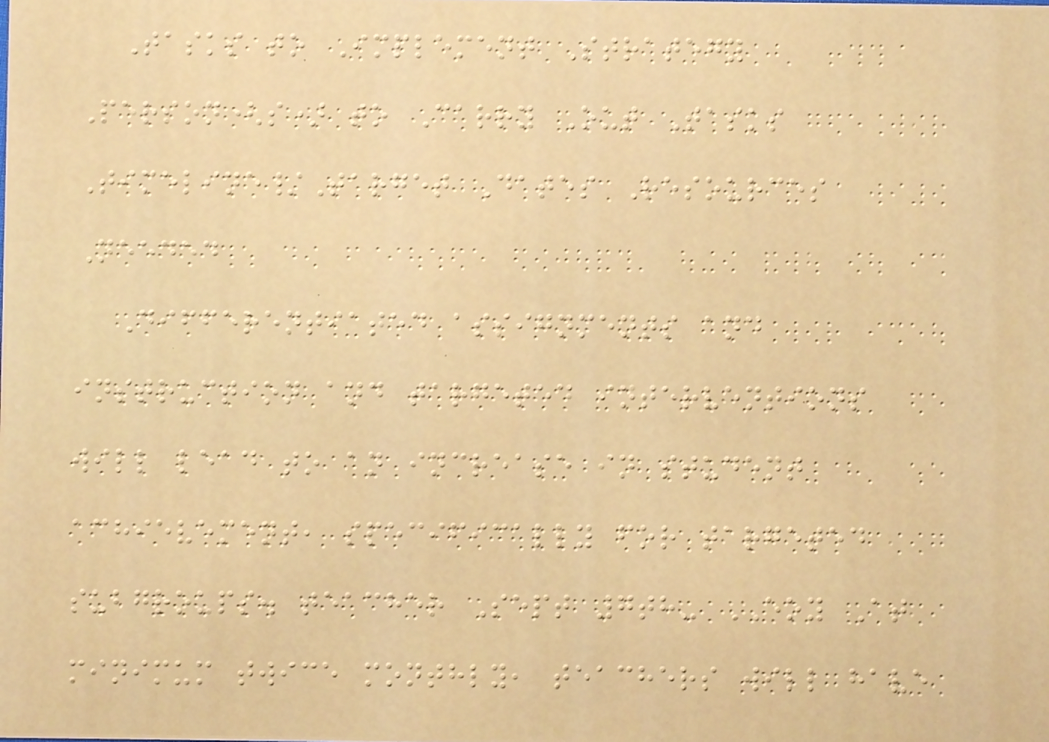Tasks to Implement Strategy
Person(s) to Carry Out Tasks
Timeline/Target Dates Resources
Needed
Differentiated assignments and
instruction and targeted interventions
will lead to an increase in student
achievement, specifically for targeted
subgroups. teacher Sept 7th- EOY At
minimum twice monthly, teachers will have
